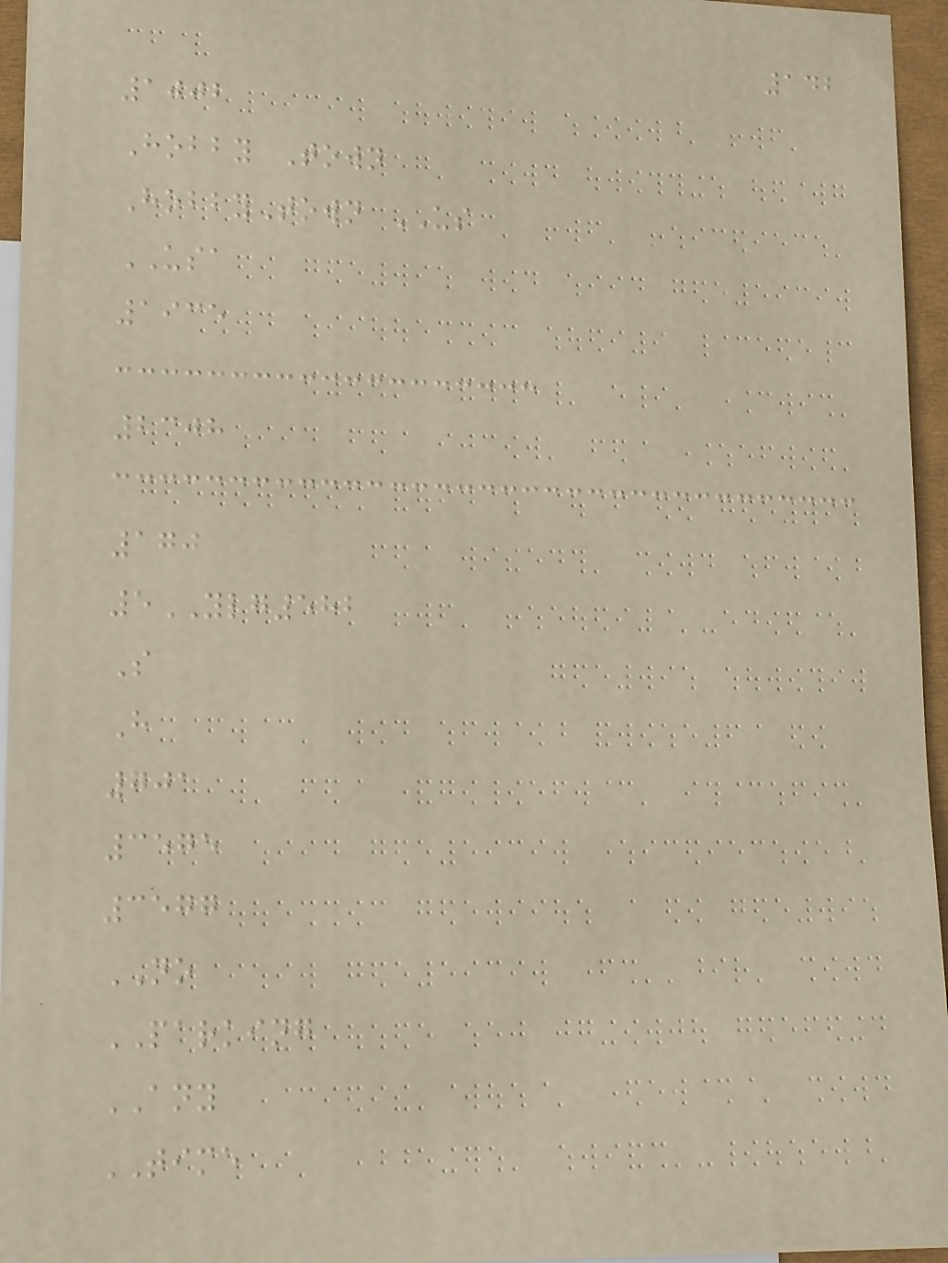142
1002
Hobby Town
HobbyTown US
USA
1935
2308
170
5YLG582
S
H
701
3575
3577
NO
PARKING
ANY
TIME
